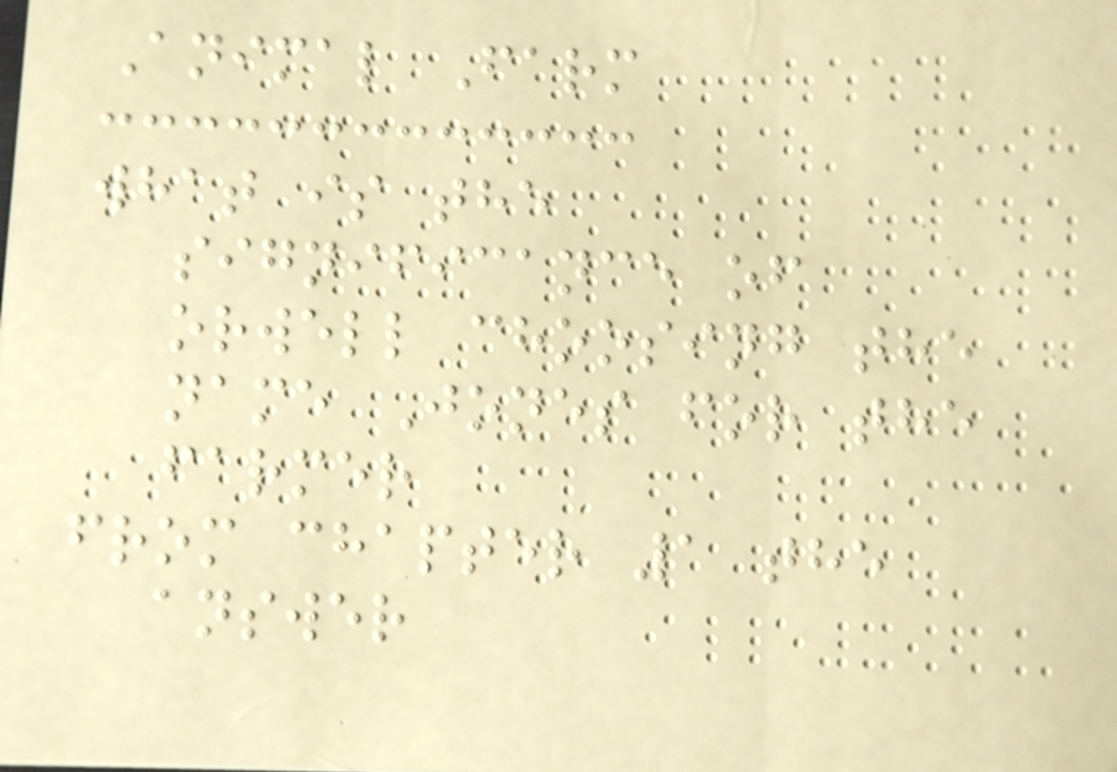Animal Farm
what is the
significance of
orwell choosing the
name Jones for the
farmer
from chapter 1 the
answer
